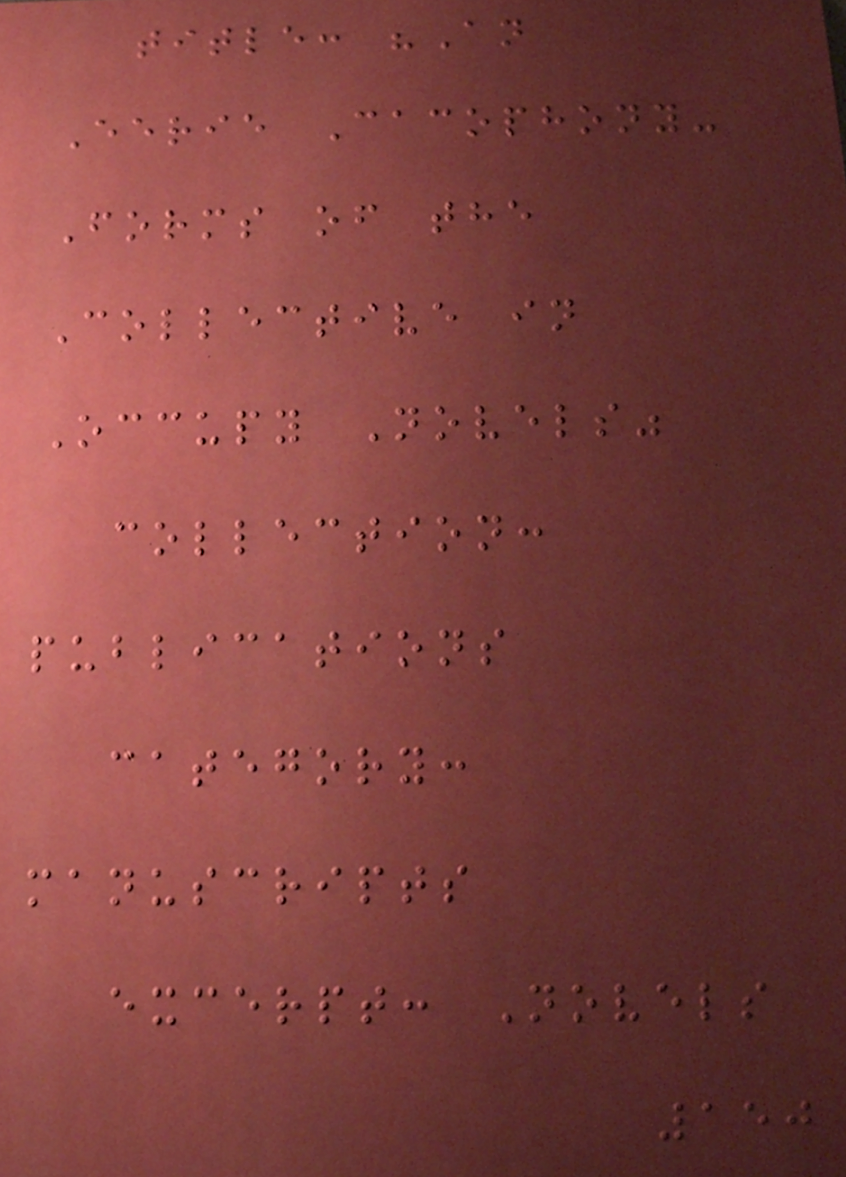title: "An
Eerie Cacophony-
Forms of the
Collective in
Occupy Novels"
collection:
publications
category:
manuscripts
excerpt: Novels
150
